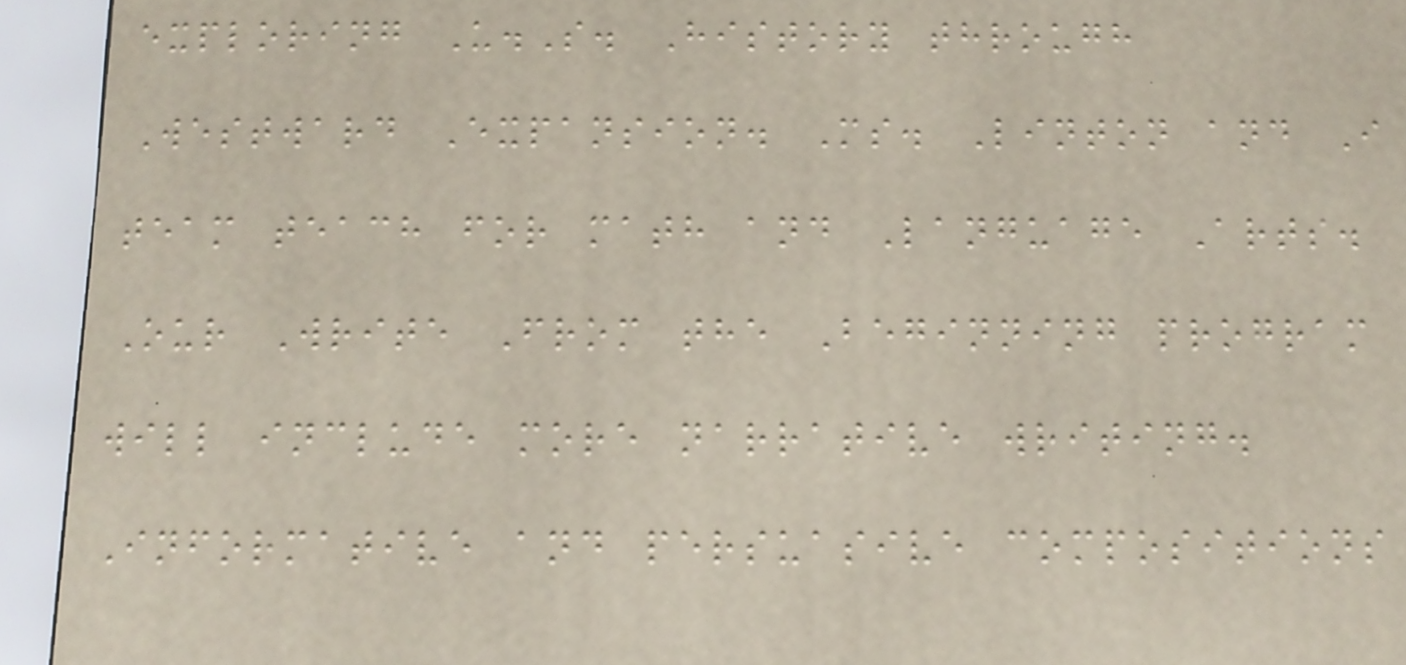exploring U.S. History through
Westward Expansion. Ms. Linton and I
team teach for math and Language Arts.
Our Write From the Beginning program
will include more narrative writing.
Informative and persuasive compositions
